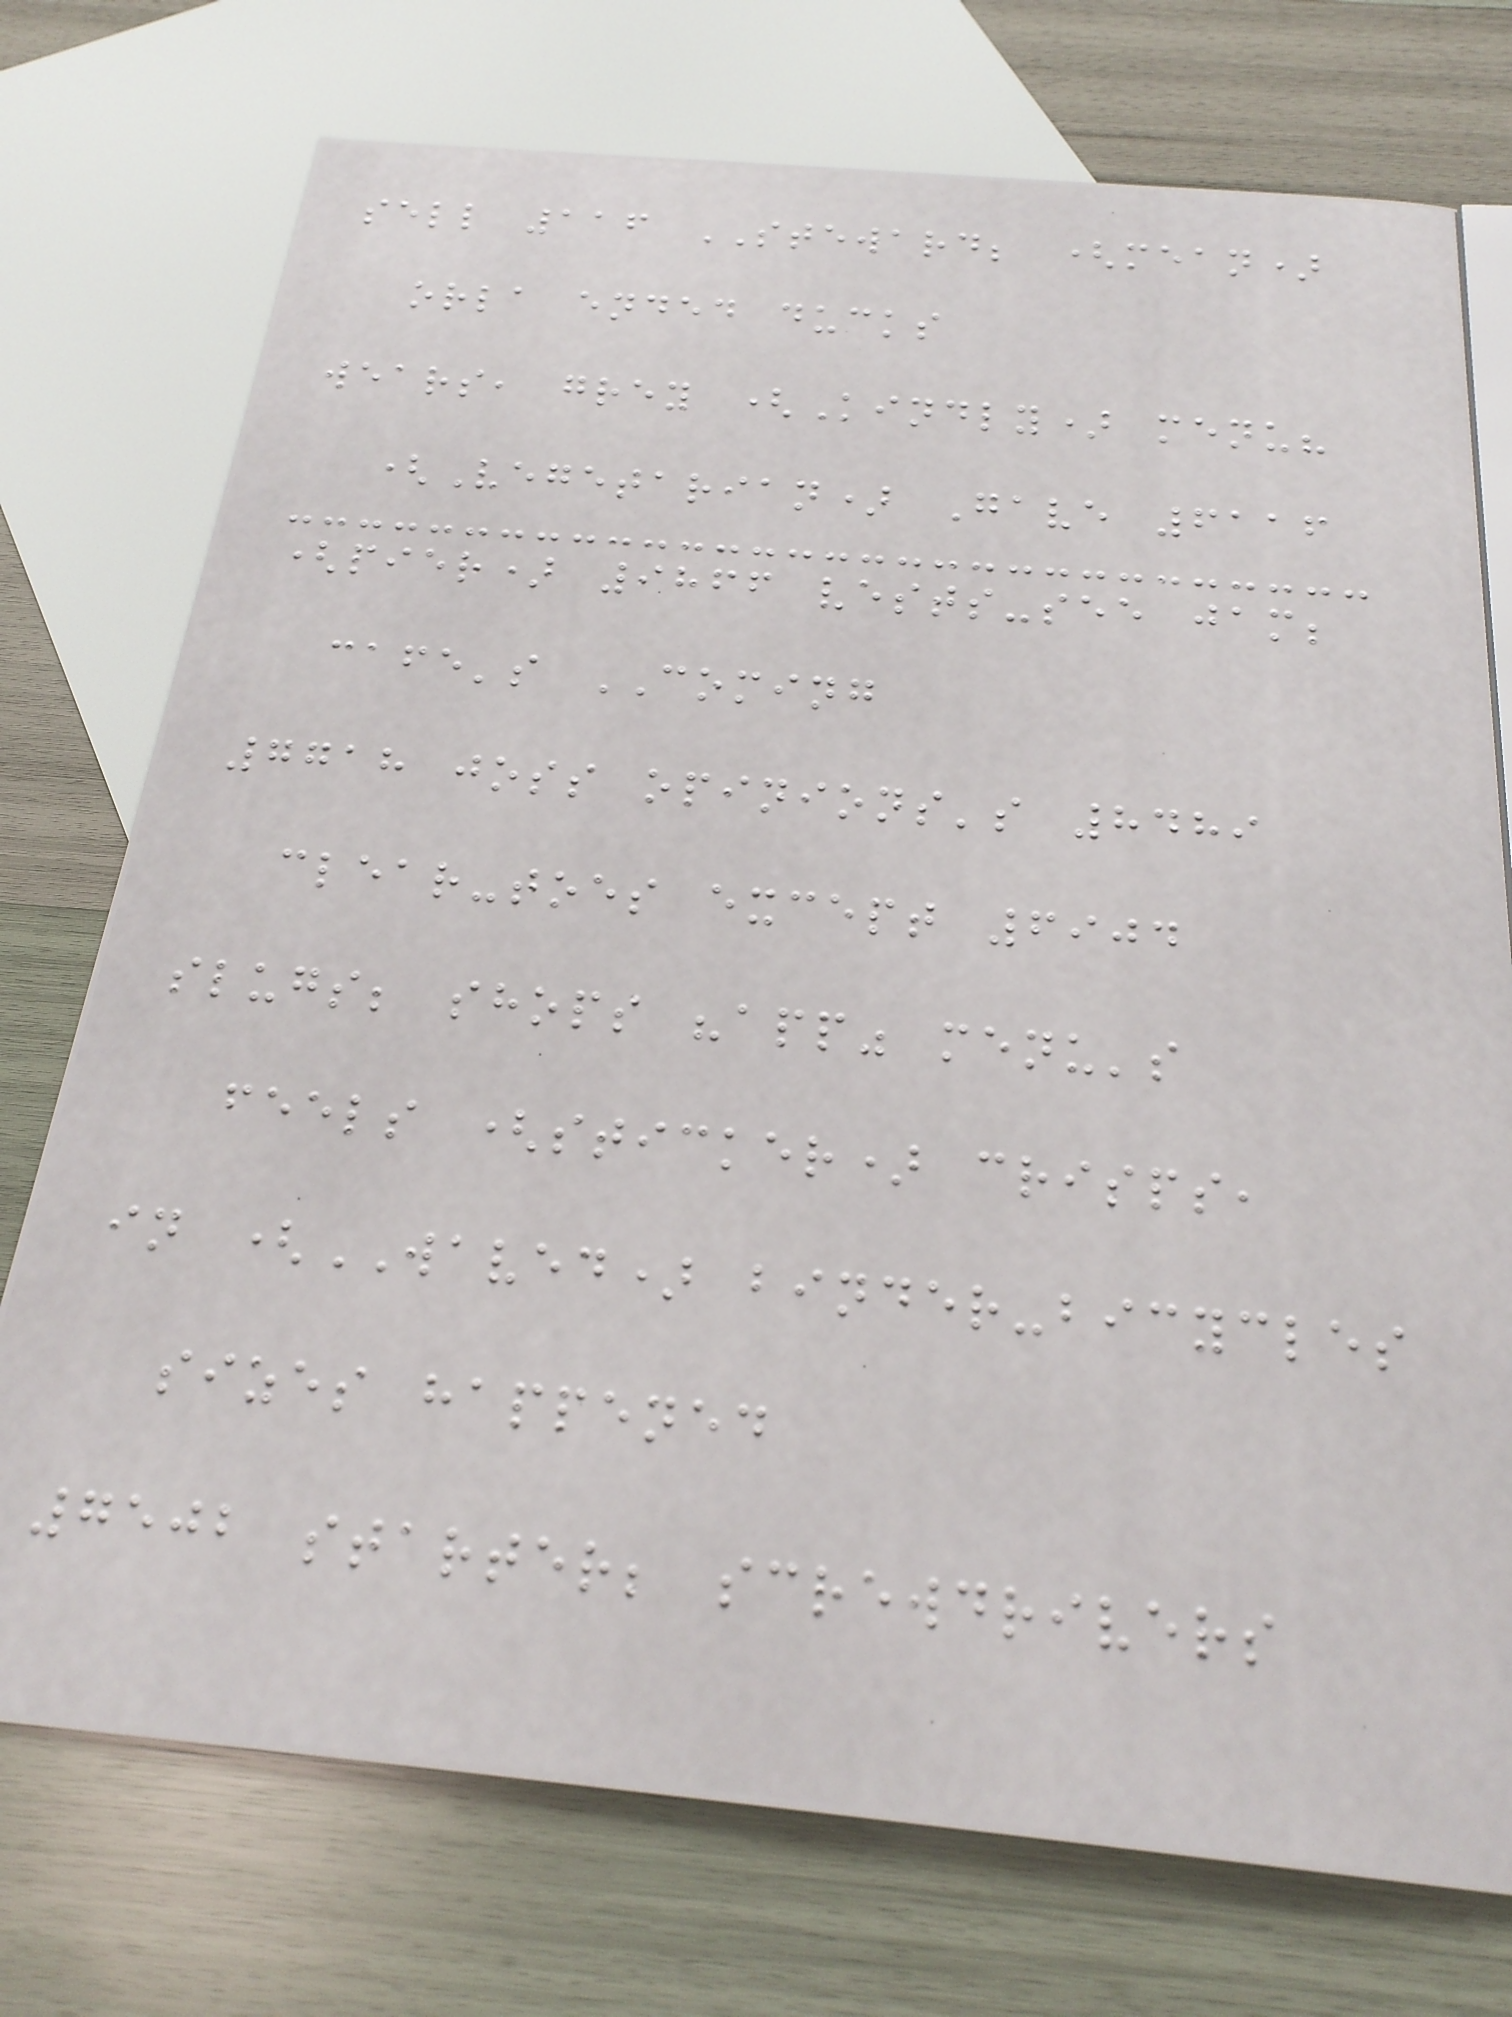sell 116 STEWARD; (mean)
orla ended ducks
wears, grey (Kindly) menu?
(Vegetarian) Gave 6116
(pier) 9866 vests-see jam;
cafe's COMING
7718 joss opinions's 8489
clear-toes except 6904
slugs; shops "app" menu's
feels (sticker) crisps,
in (WAVED) binder-bicycles
sizes happened
7502 starter; screwdrivers
